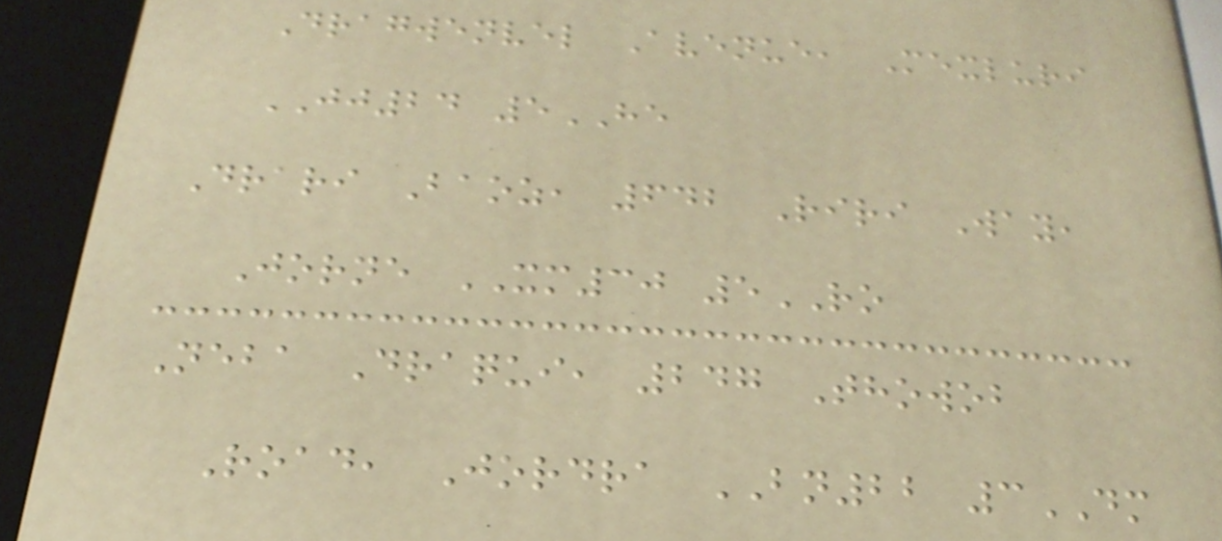Dragwenvel Avenue, Mexluri
JJ24 5HE
Drari Baoz, 642 Riri Way,
Jorne XM30 5RO
Neba Draqui, 247 Thowob
Road, Jordra BN22 3DM
